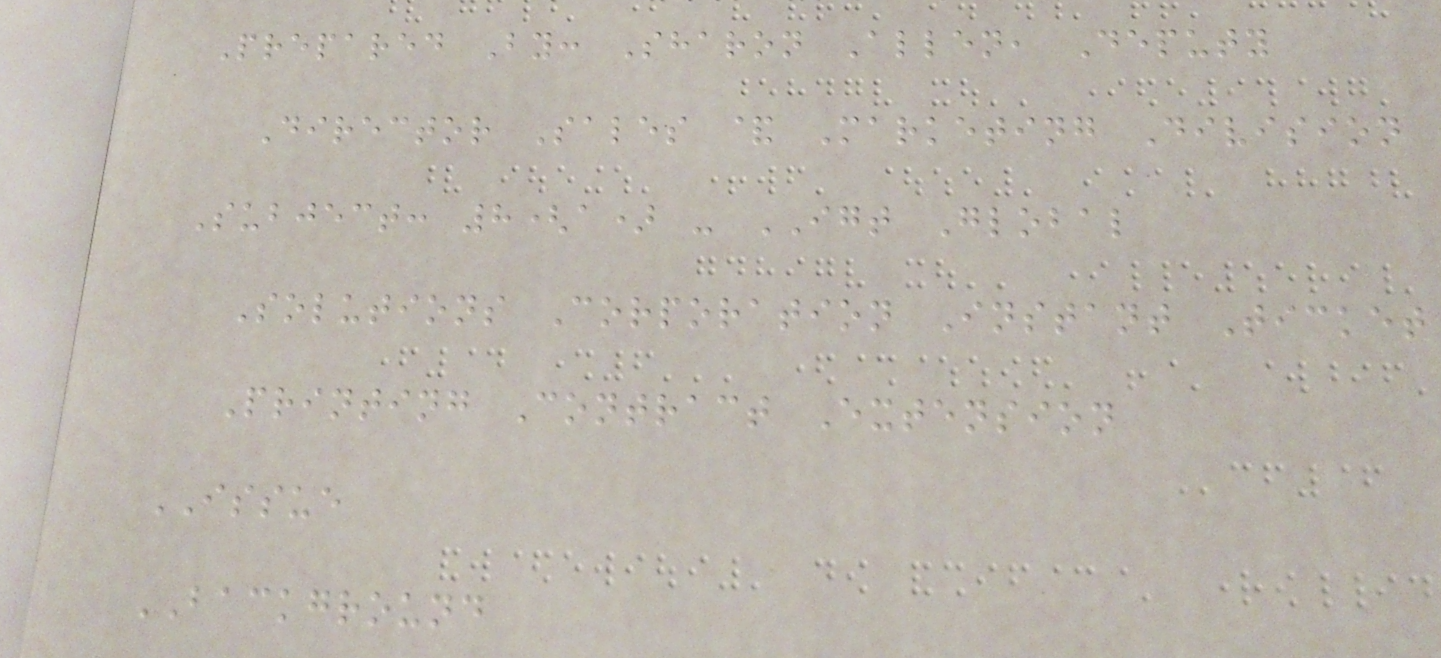Prepared By: Sharon Allen, Deputy
Director Sales & Marketing Division
Subject: 8(a) - IGT Global
Solutions Corporation Instant Ticket
Printing Contract Extension
ISSUE
BACKGROUND
